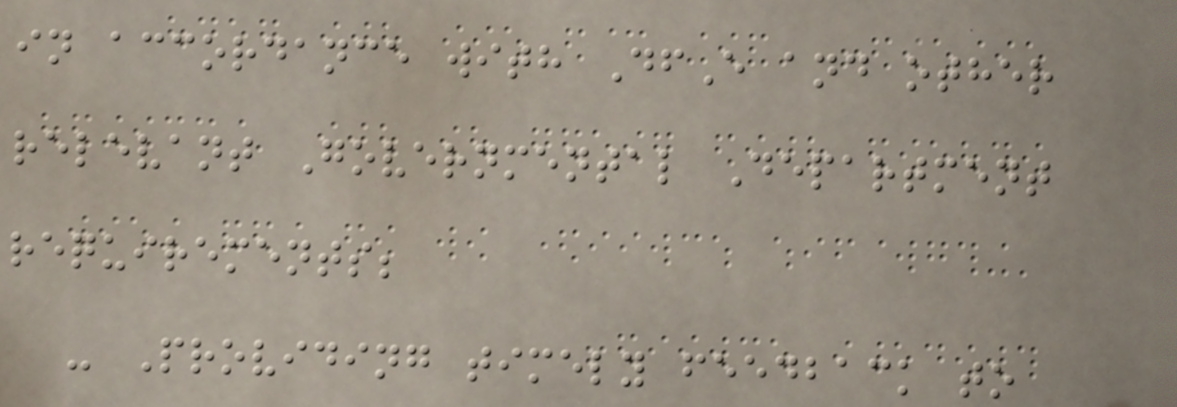in accordance with DfE and other
relevant Governmental Department
requirements;
- Providing timely feedback to
